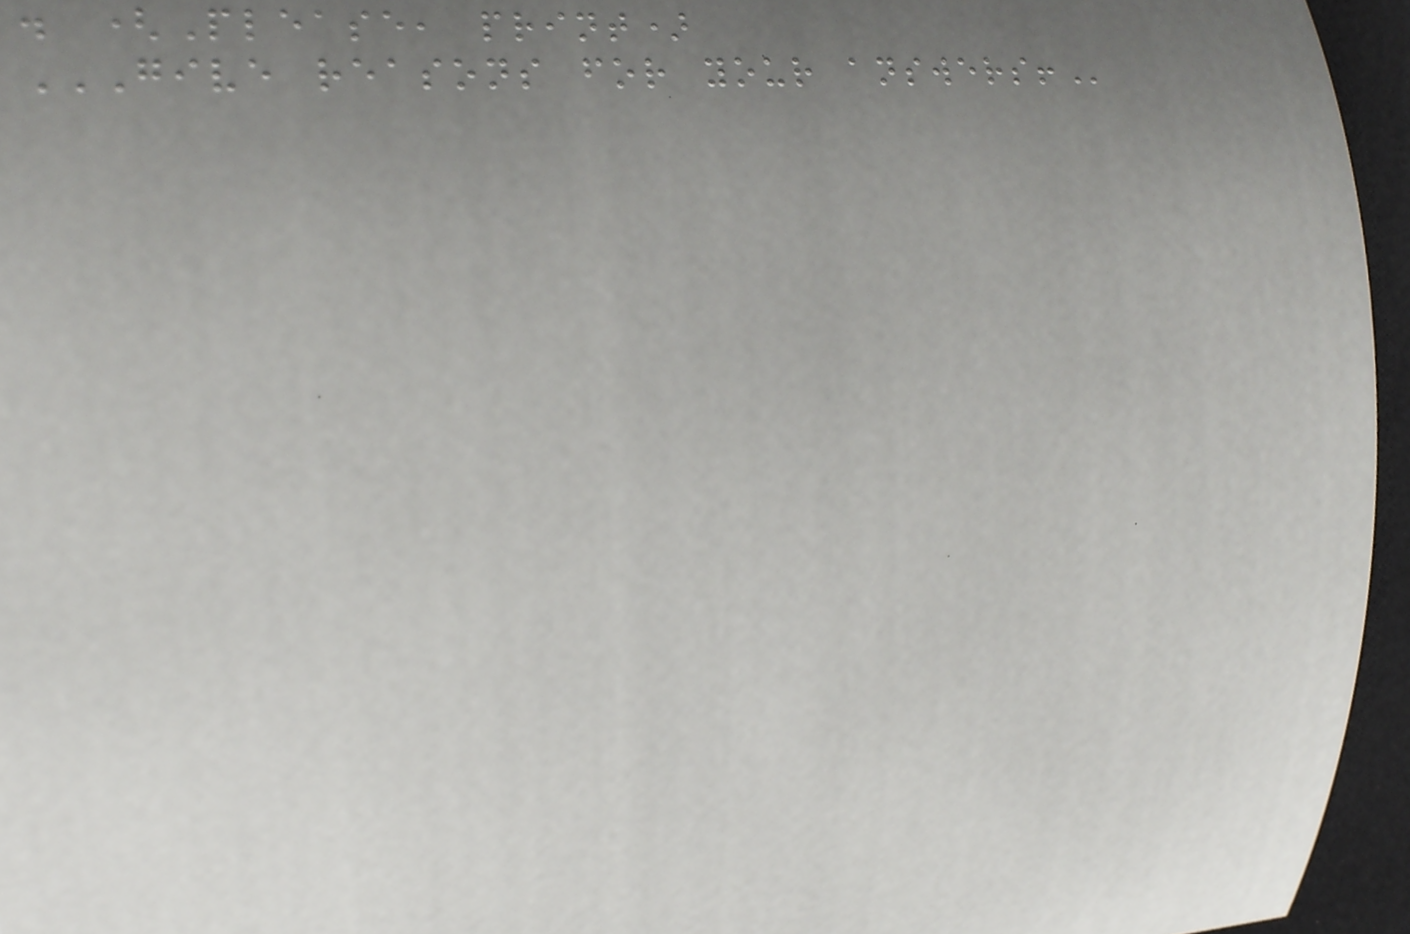. (Please, print)
GIVE REASONS FOR YOUR ANSWERS!
